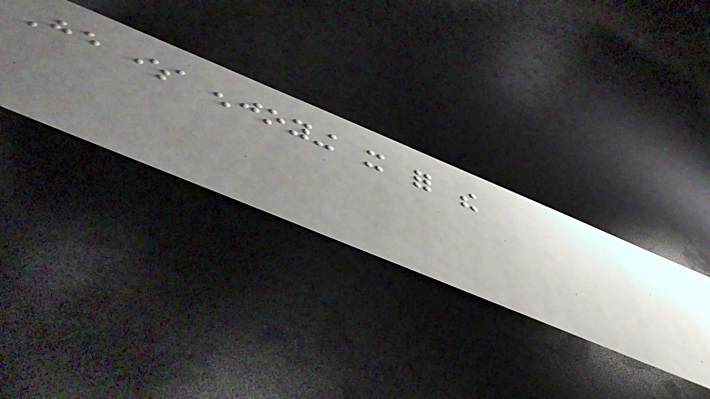He is enjoying it for the
